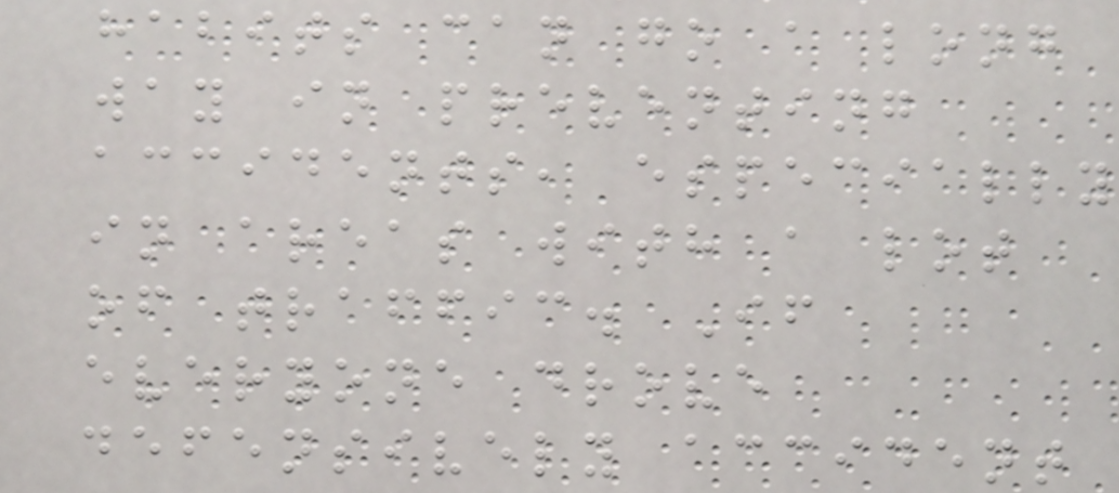habits can go a long
way in preventing
accidents, especially
in areas with a lot
of traffic. If
everyone drove
defensively accident
